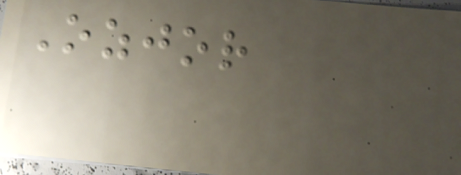Ozjor
